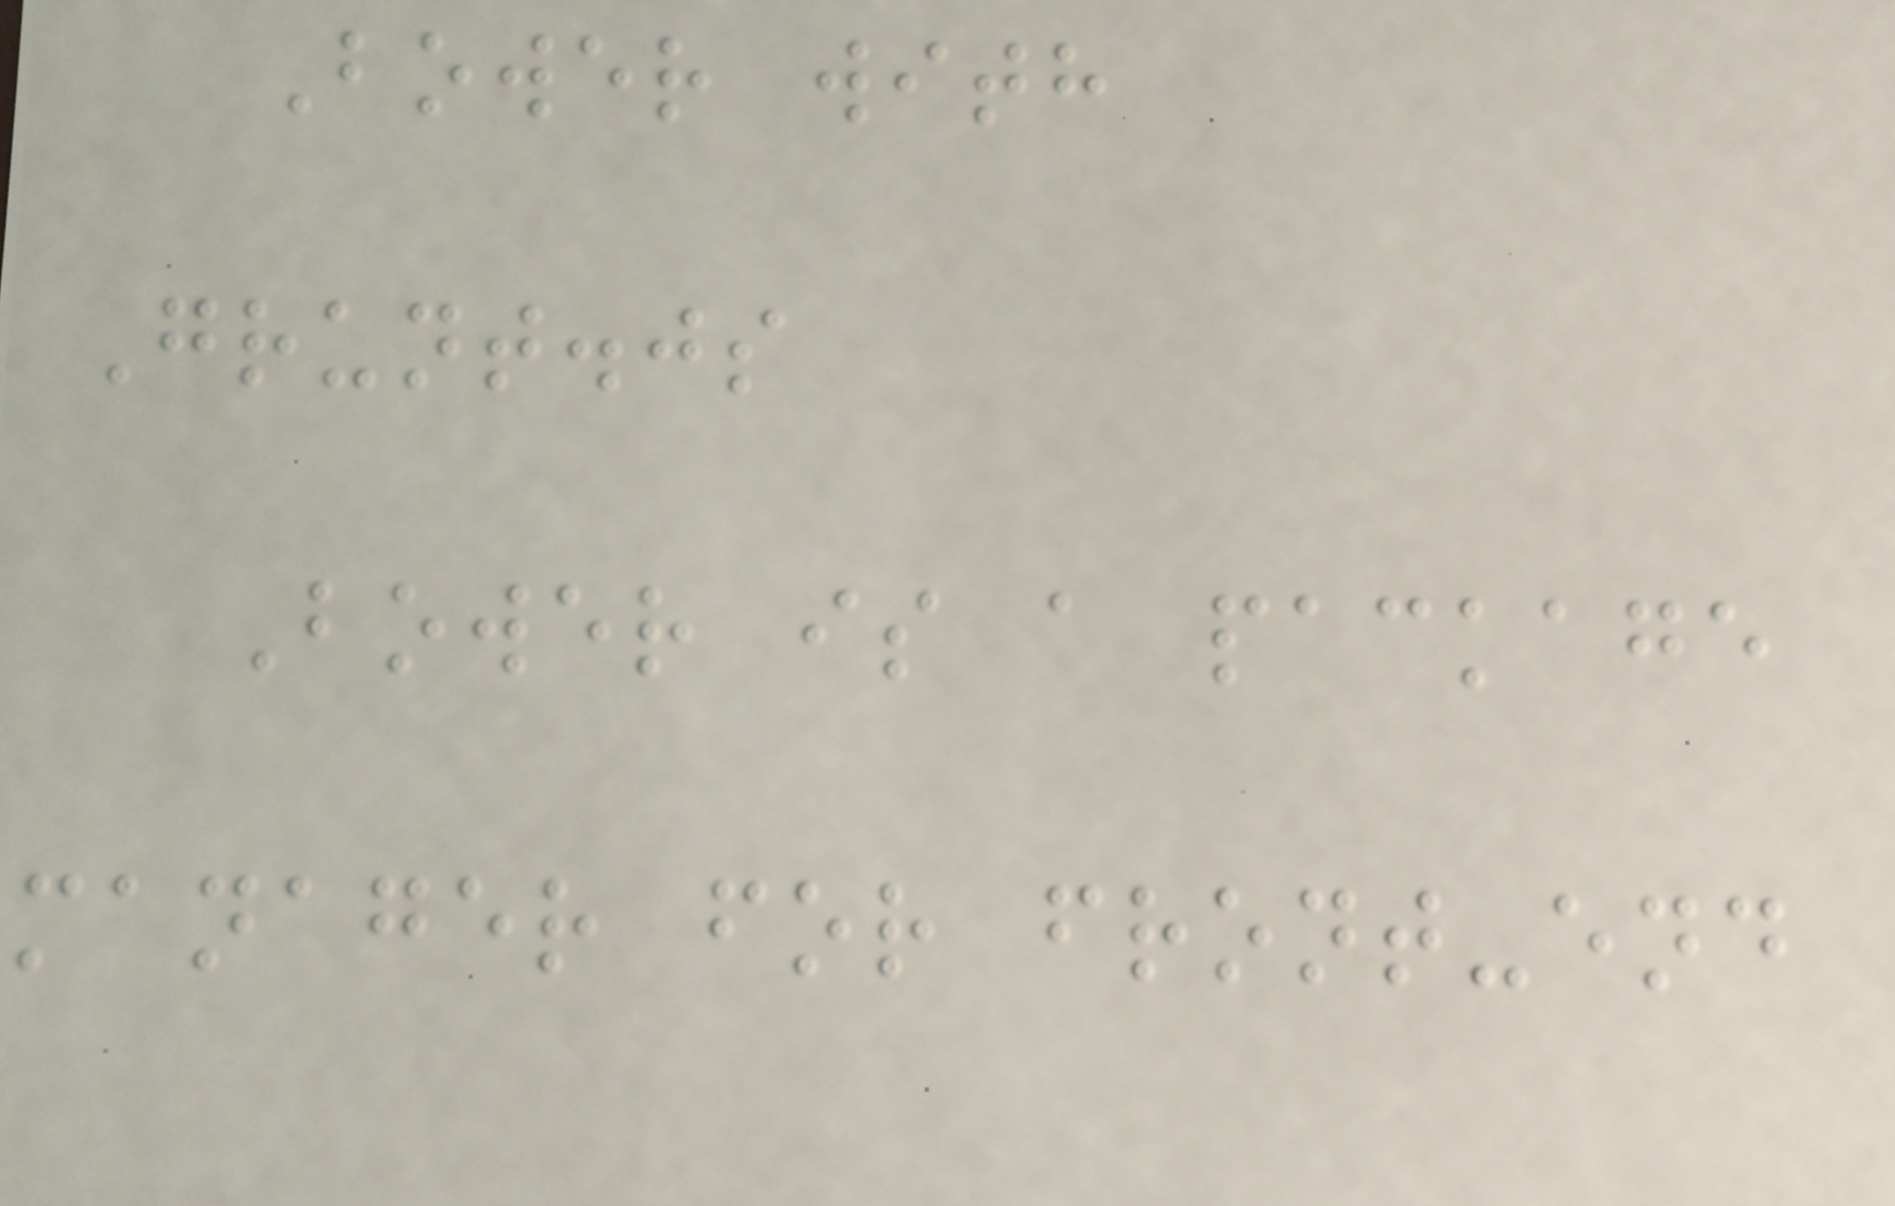Bower with
Grunt.js
Bower is a package
manager for front-end
